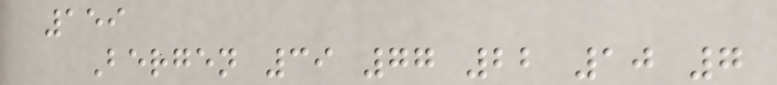159
Bergen 39 77 22 10 7
